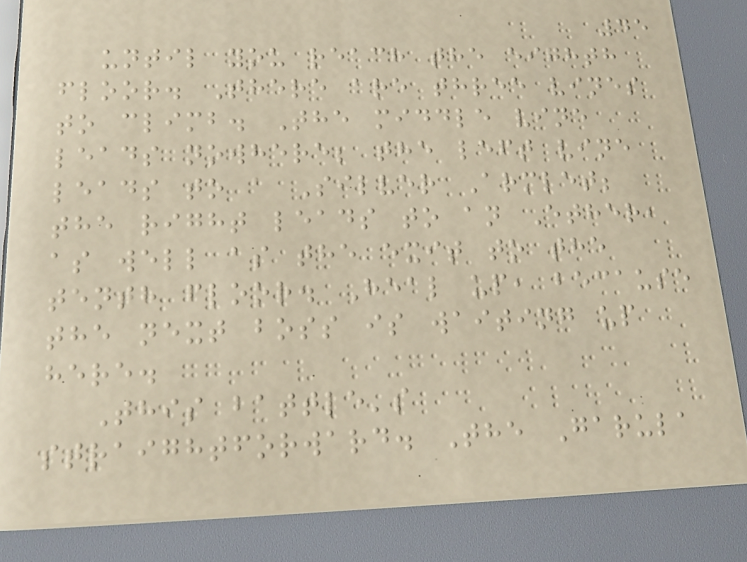45
until you reach the eighth
floor. There are three vines
to climb. The middle vine
leads nowhere; the left vine
leads to a Silver Armlet;
the right leads to an Ether,
as well as the exit to the
tenth floor. Heal up, because
the next boss is waiting up
here.
This battle's
straightforward. The Garula
